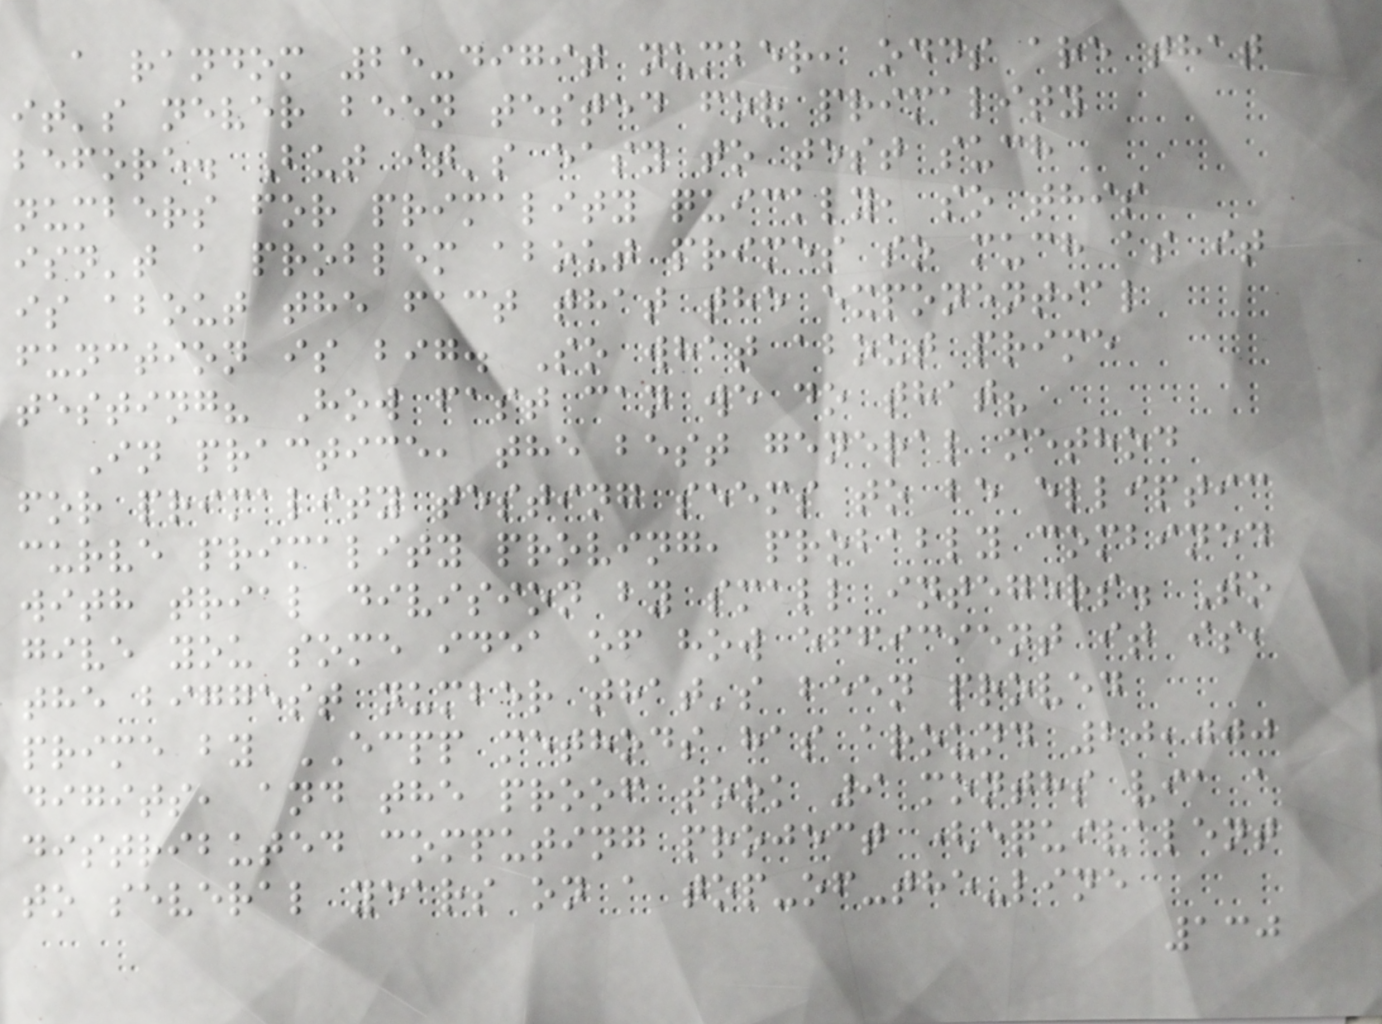a random 25-digit number, odds are that
it's never been tested for primality
before. But it's easy to test such
numbers for primality quickly, so this
isn't a problem about primes so much as it
is about the fact that the exponential
function is big. So what about prime
testing? How fast can we do that?
In practice, the best general method
for primality testing seems to be elliptic
curve primality proving, probably combined
with trial division by small integers. To
give you some idea of how efficient it is,
the biggest number that's been proved
prime by ECPP methods has around 20,000
digits, and the proof took 9 months via a
distributed computing project (equivalent
to several years on a top-of-the-line
130
